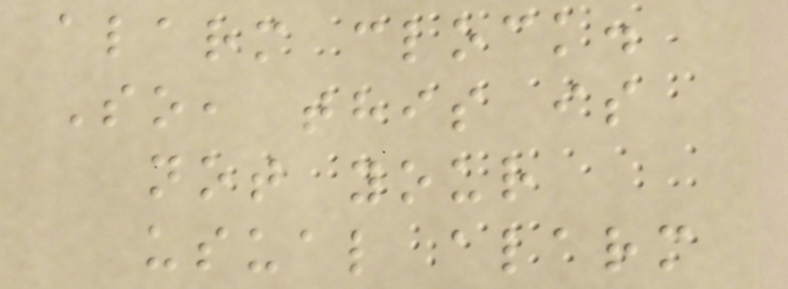alarm clock.
So, this is
not your
usual alarm
